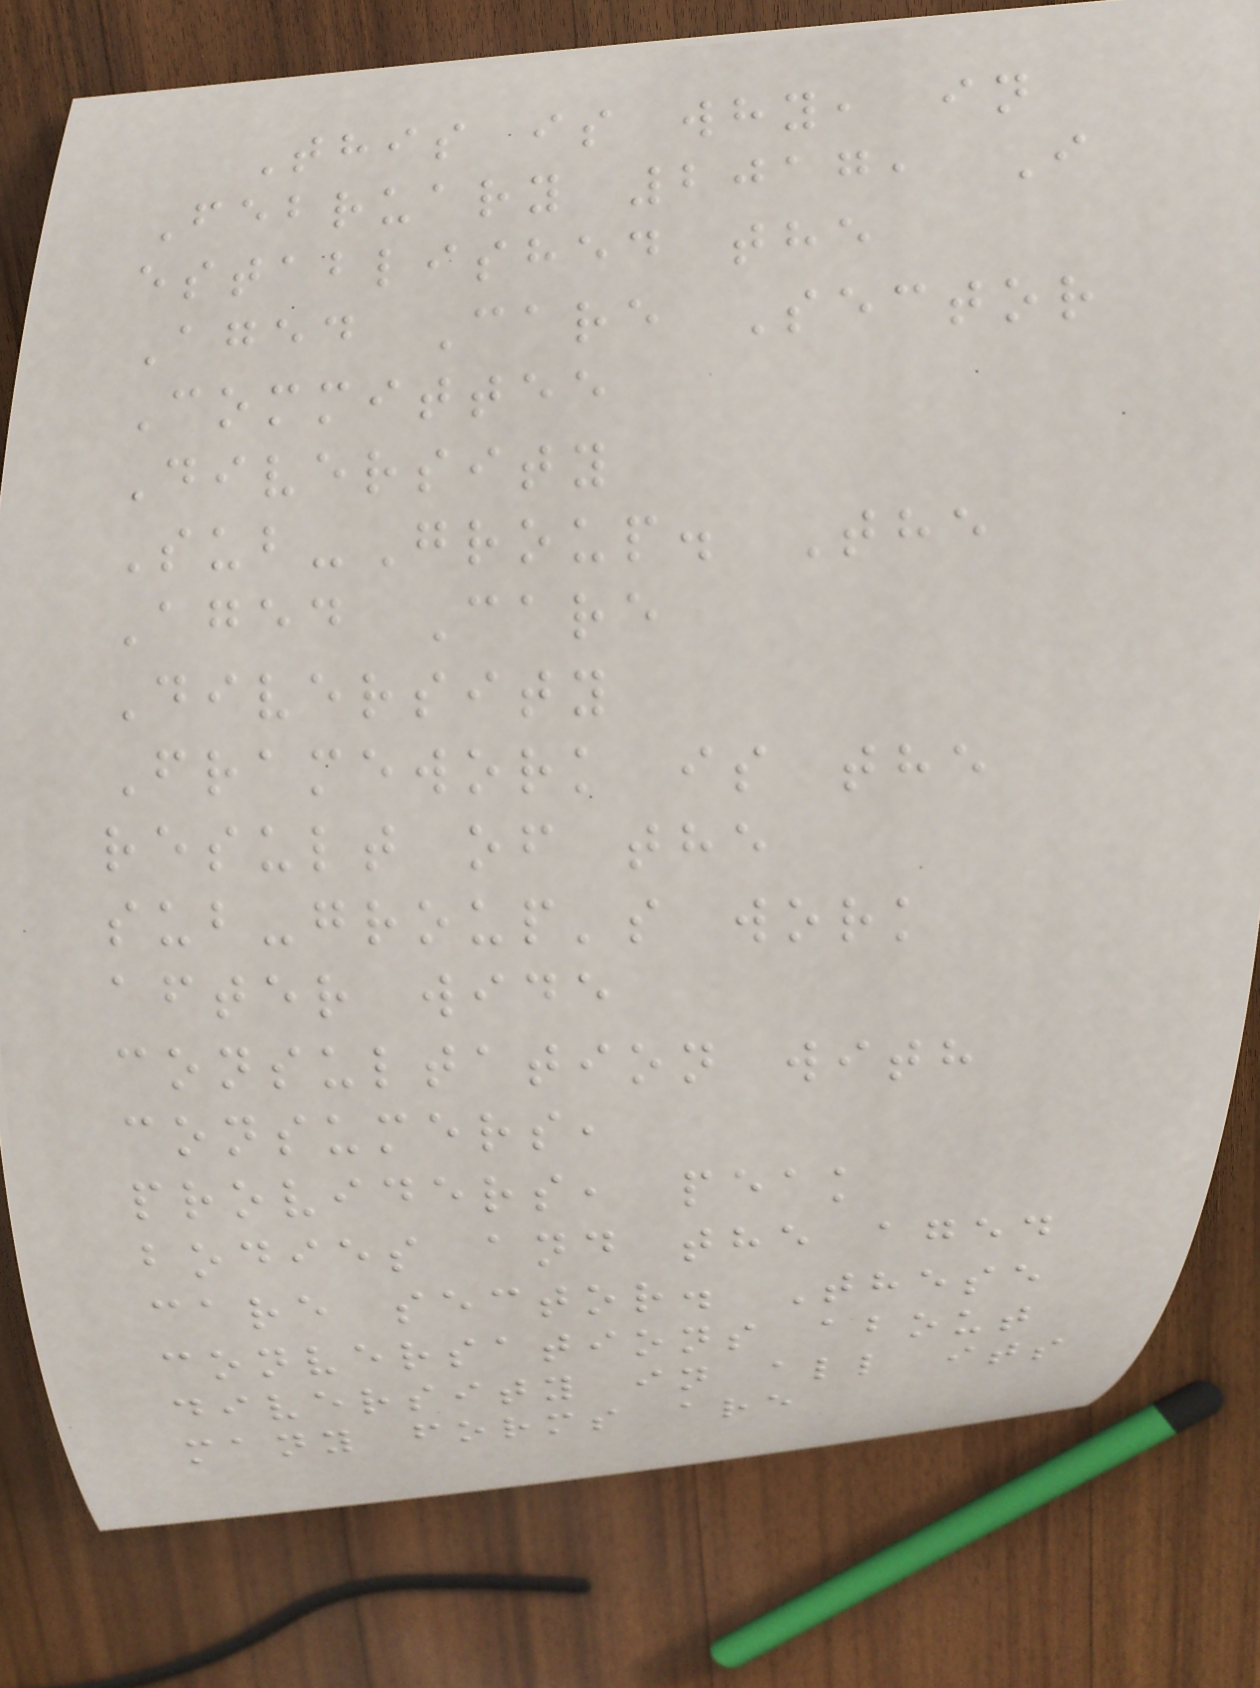This is why, in
February 2017, I
established the
Aged Care Sector
Committee
Diversity
Sub-Group. The
Aged Care
Diversity
Framework is the
result of the
sub-group's work
after wide
consultation with
consumers,
providers, peak
bodies and the aged
care sector. These
conversations about
diversity in all its
many forms are
